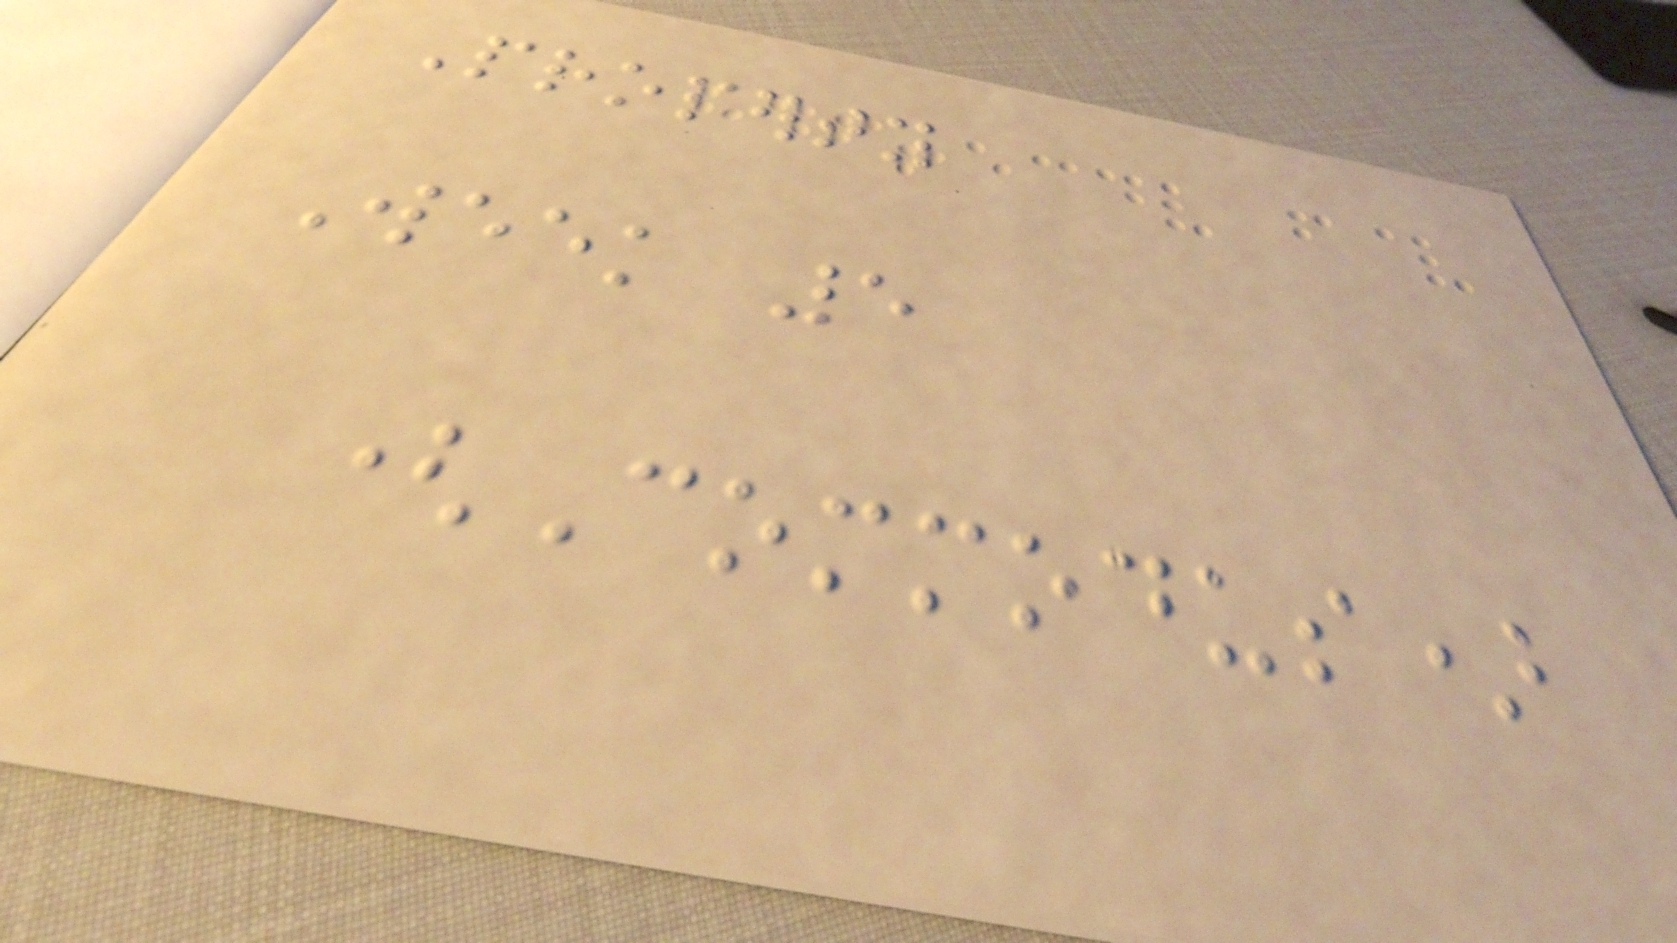Property
Week 5
(Commodus)
